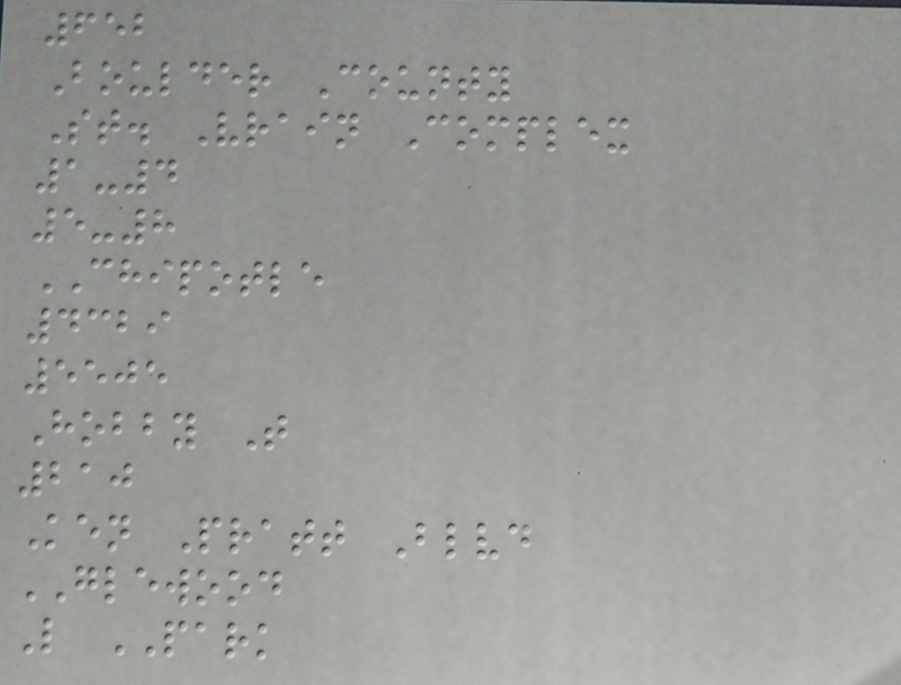652
Boulder County
St. Vrain Complex
1-4
5-8
CHIPOTLE
4329
5505
Hobby T
210
Ken Pratt Blvd
GLEWOOD
L PARK
